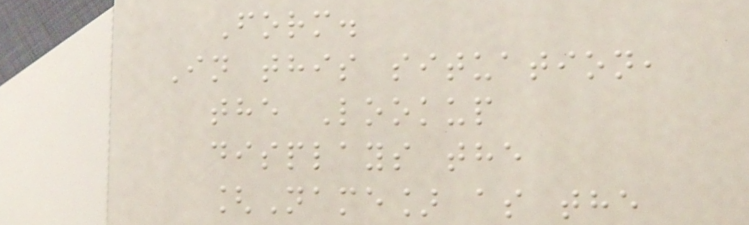Form.
In this situation,
the Lookup
displays the
[Name] as the
